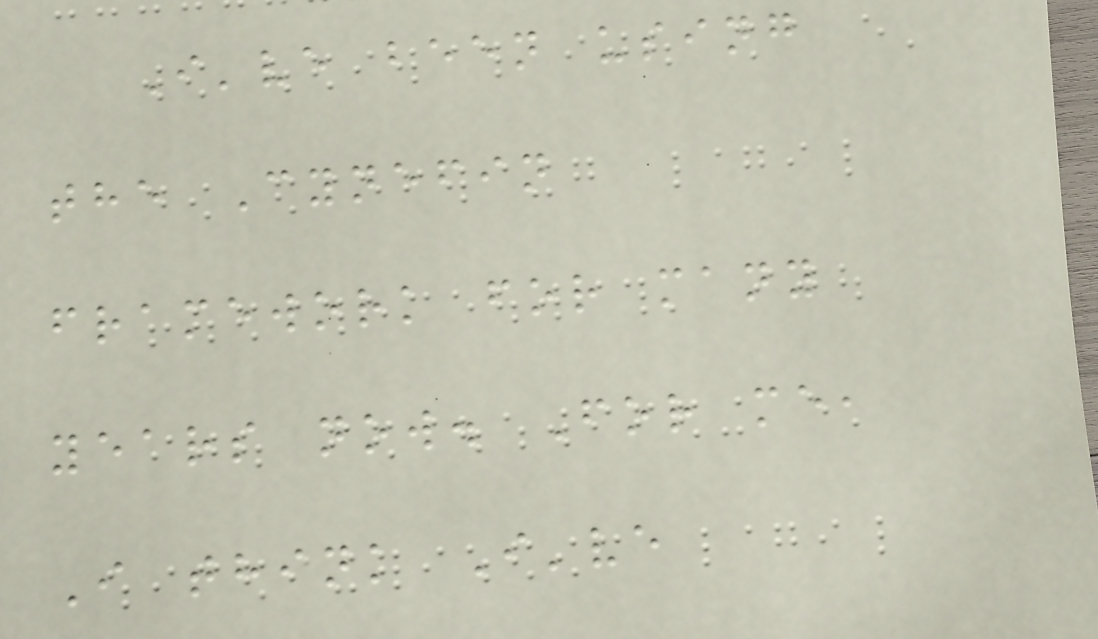I've been using
the Cynefin
framework for many
years now. For me,
I think I've
